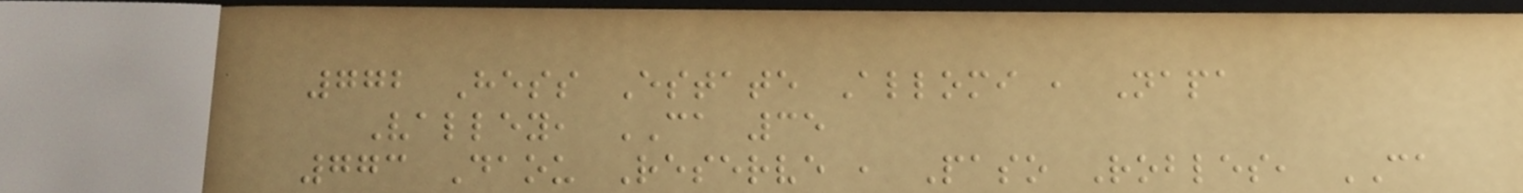772 Hess Estate Allomi , Napa
Valley, CA 35
773 Daou Reserve , Paso Robles, CA
